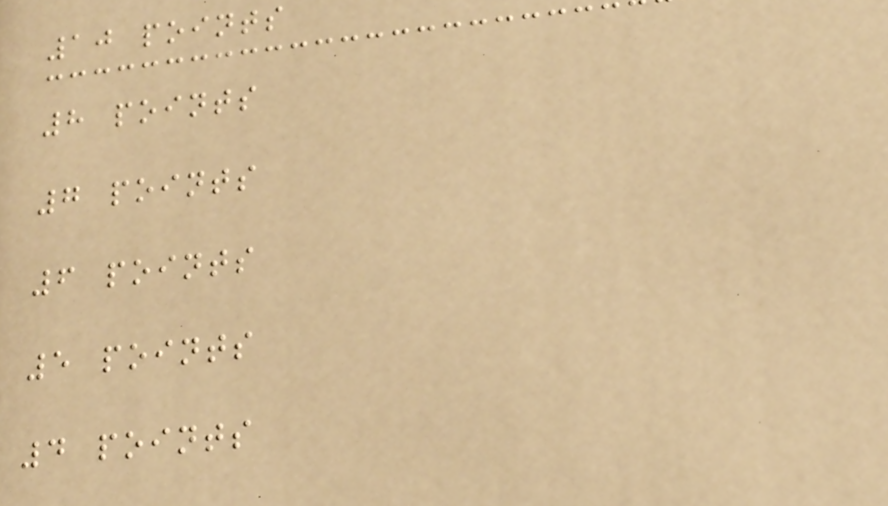10 points
8 points
7 points
6 points
5 points
4 points
